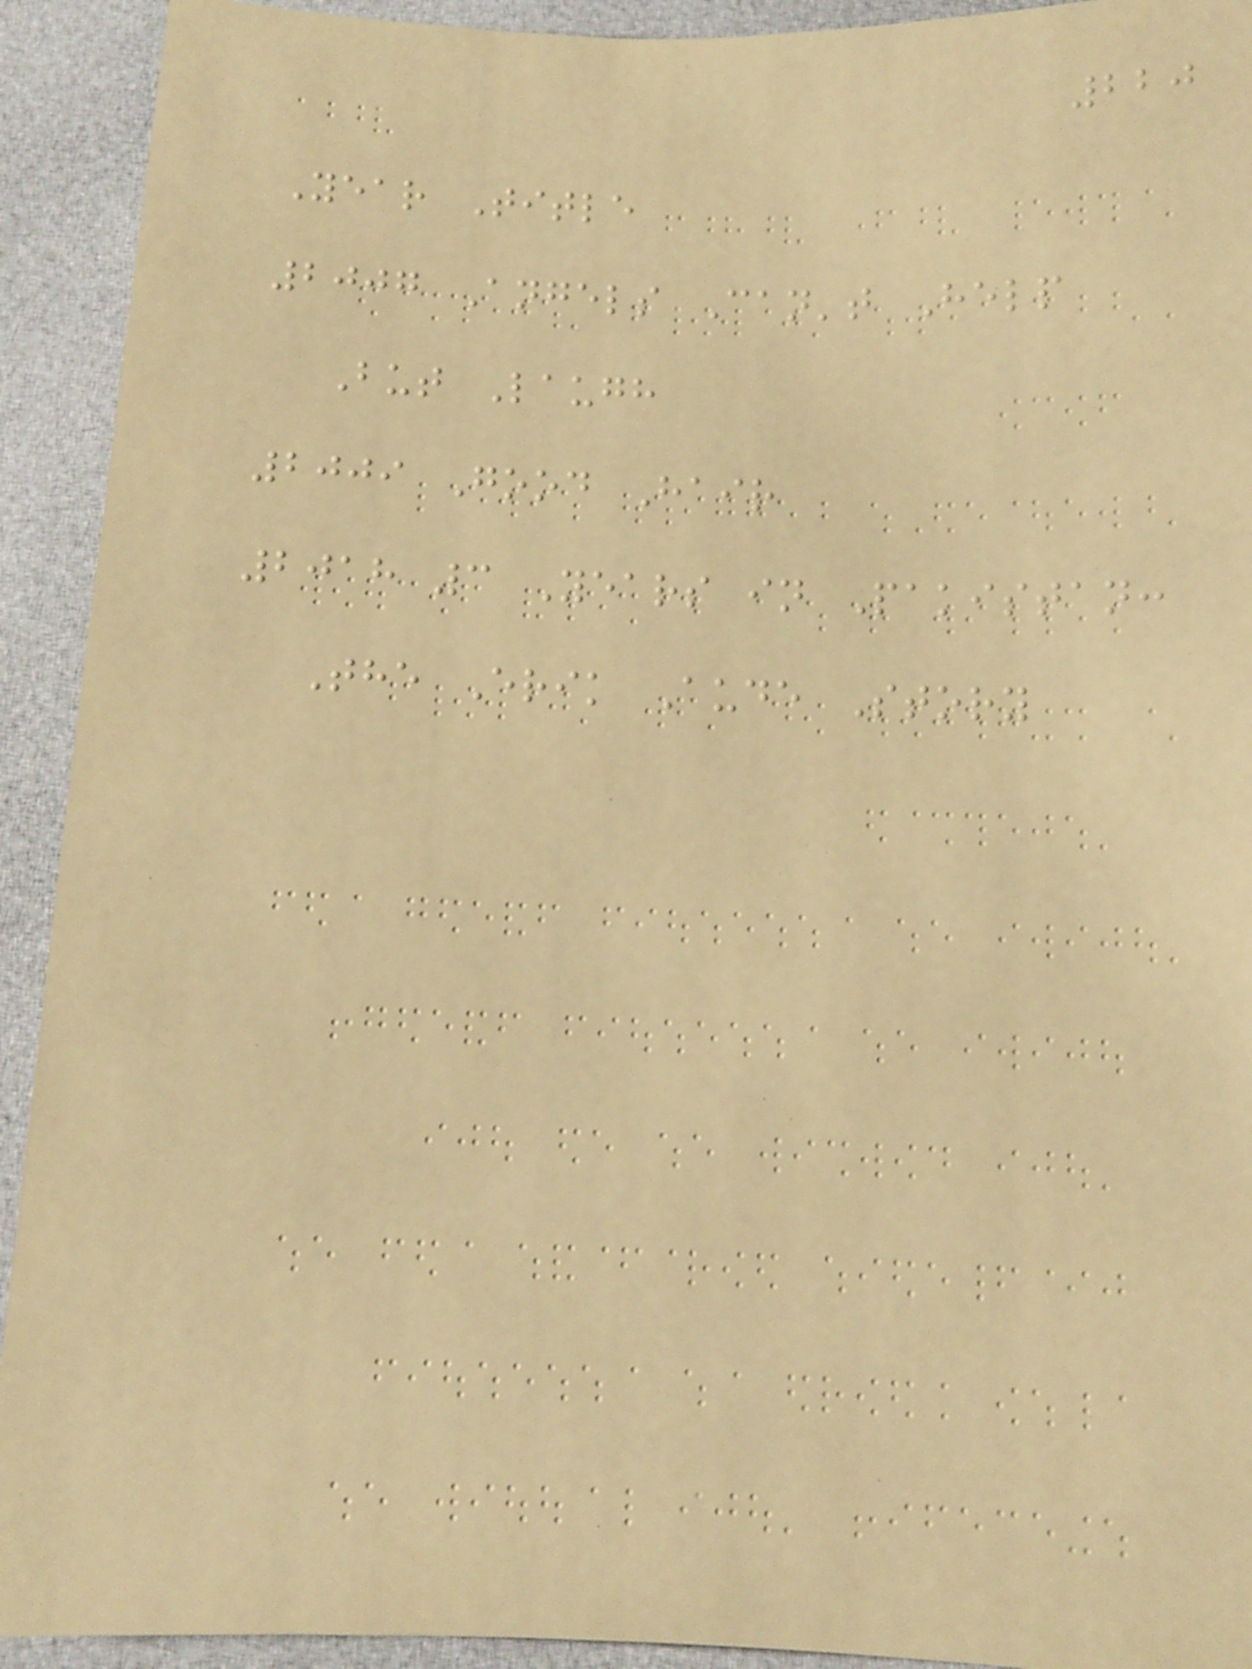220
Year Title
2007 Angels Can't Help
But Laugh
2009 Good Hair
2018 3 Years in Pakistan:
The Erik Aude Story
